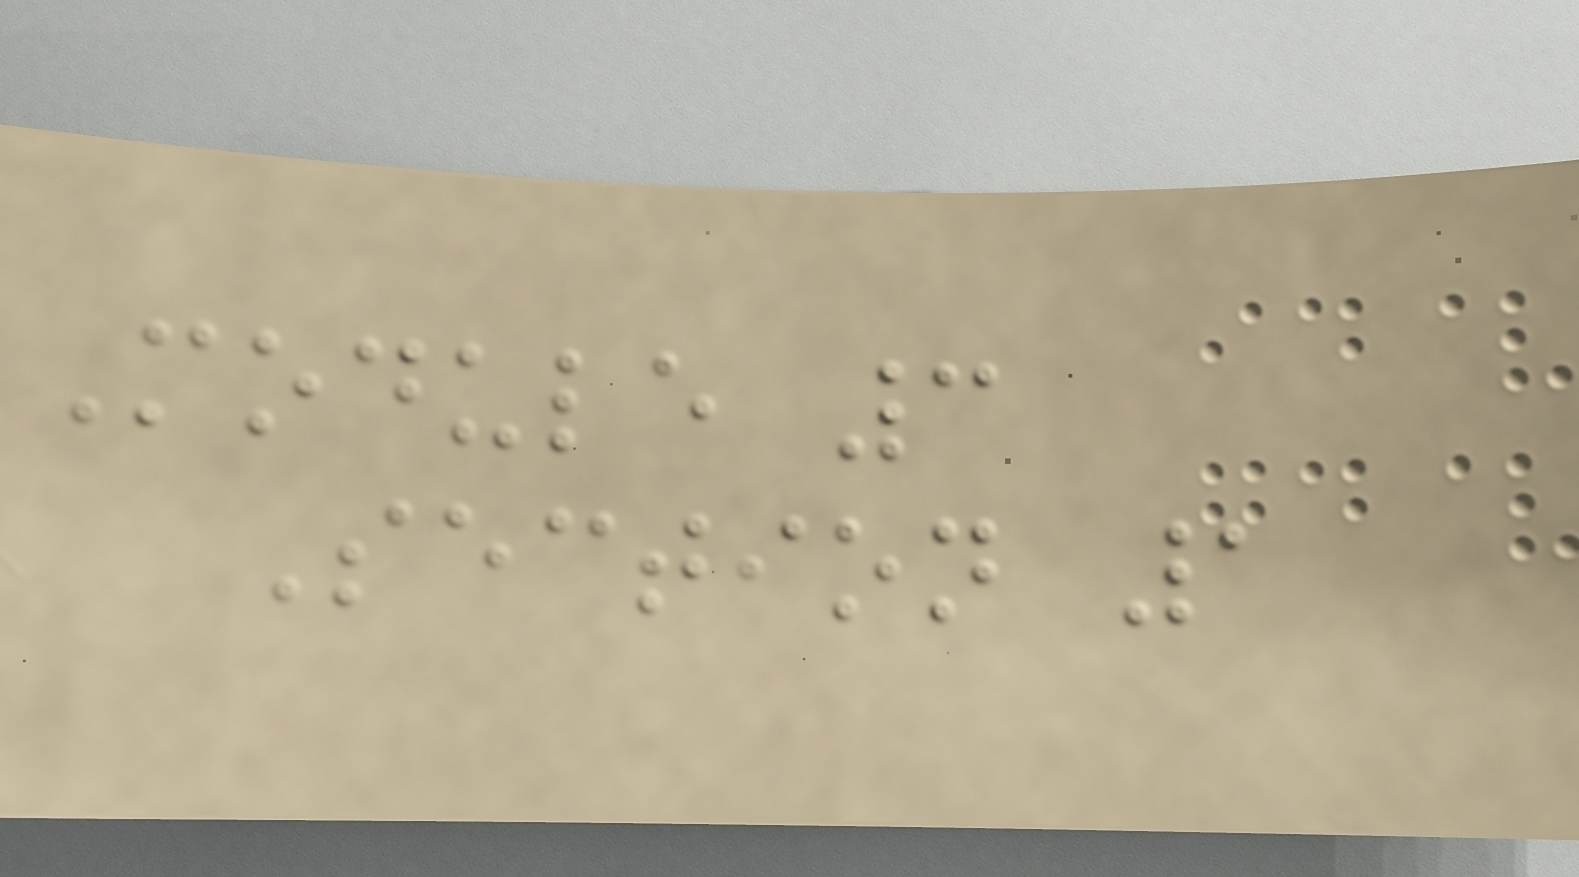Module 3
Section 1
